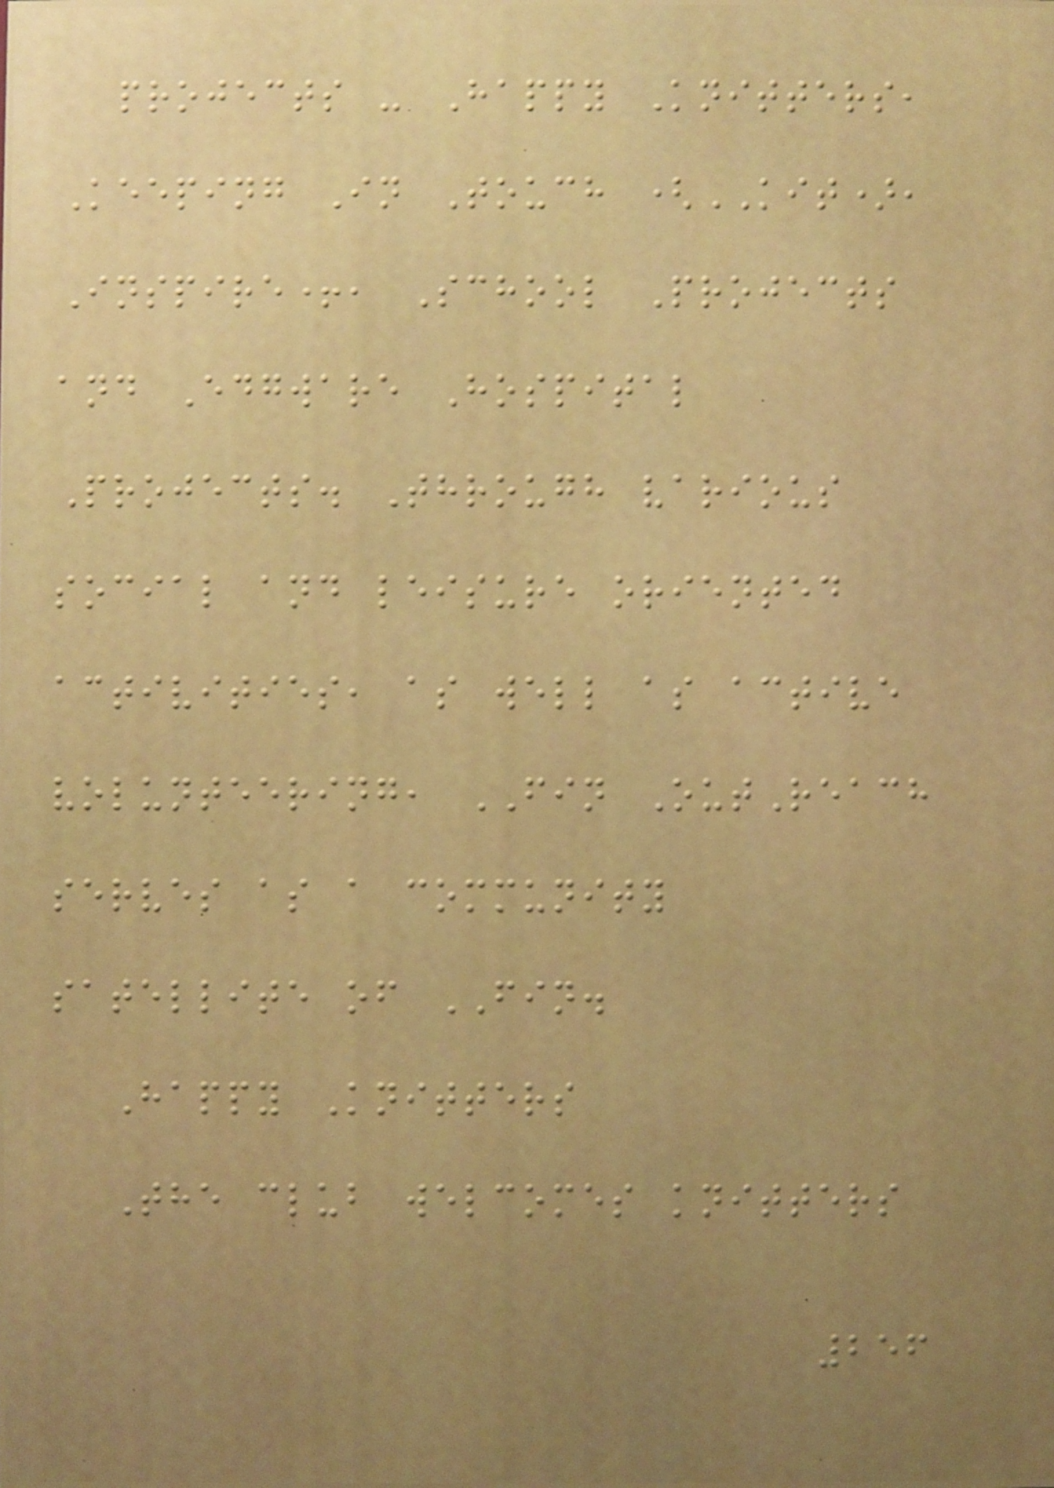projects - Happy Knitters,
Keeping In Touch (KIT),
Inspire+, School Projects
and Edgware Hospital
Projects. Through various
social and leisure oriented
activities, as well as active
volunteering, FIN OutReach
serves as a community
satellite of FIN.
Happy Knitters
The club welcomes knitters
256
